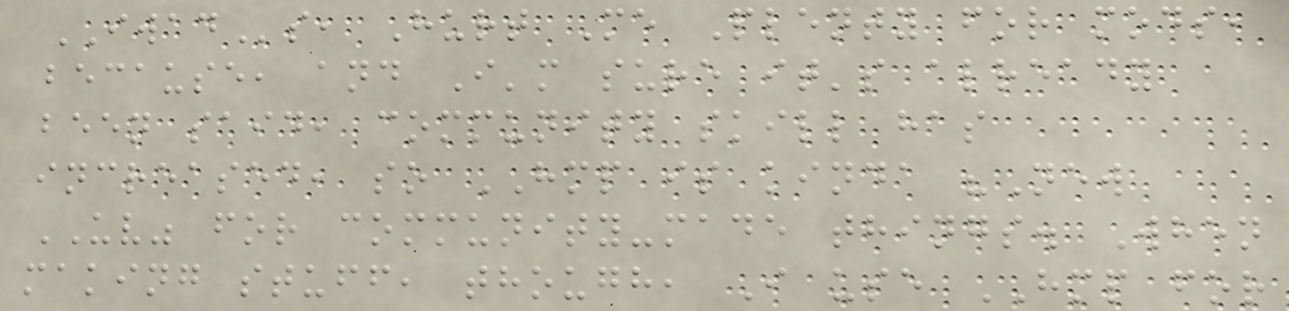IWADs, Hurt Me Plenty for mods,
because, and I'm sure it's already
been said, community skill has
increased, so HMP is kinda "New
UV" for community-made things. When
making stuff, though, I use HMP for
